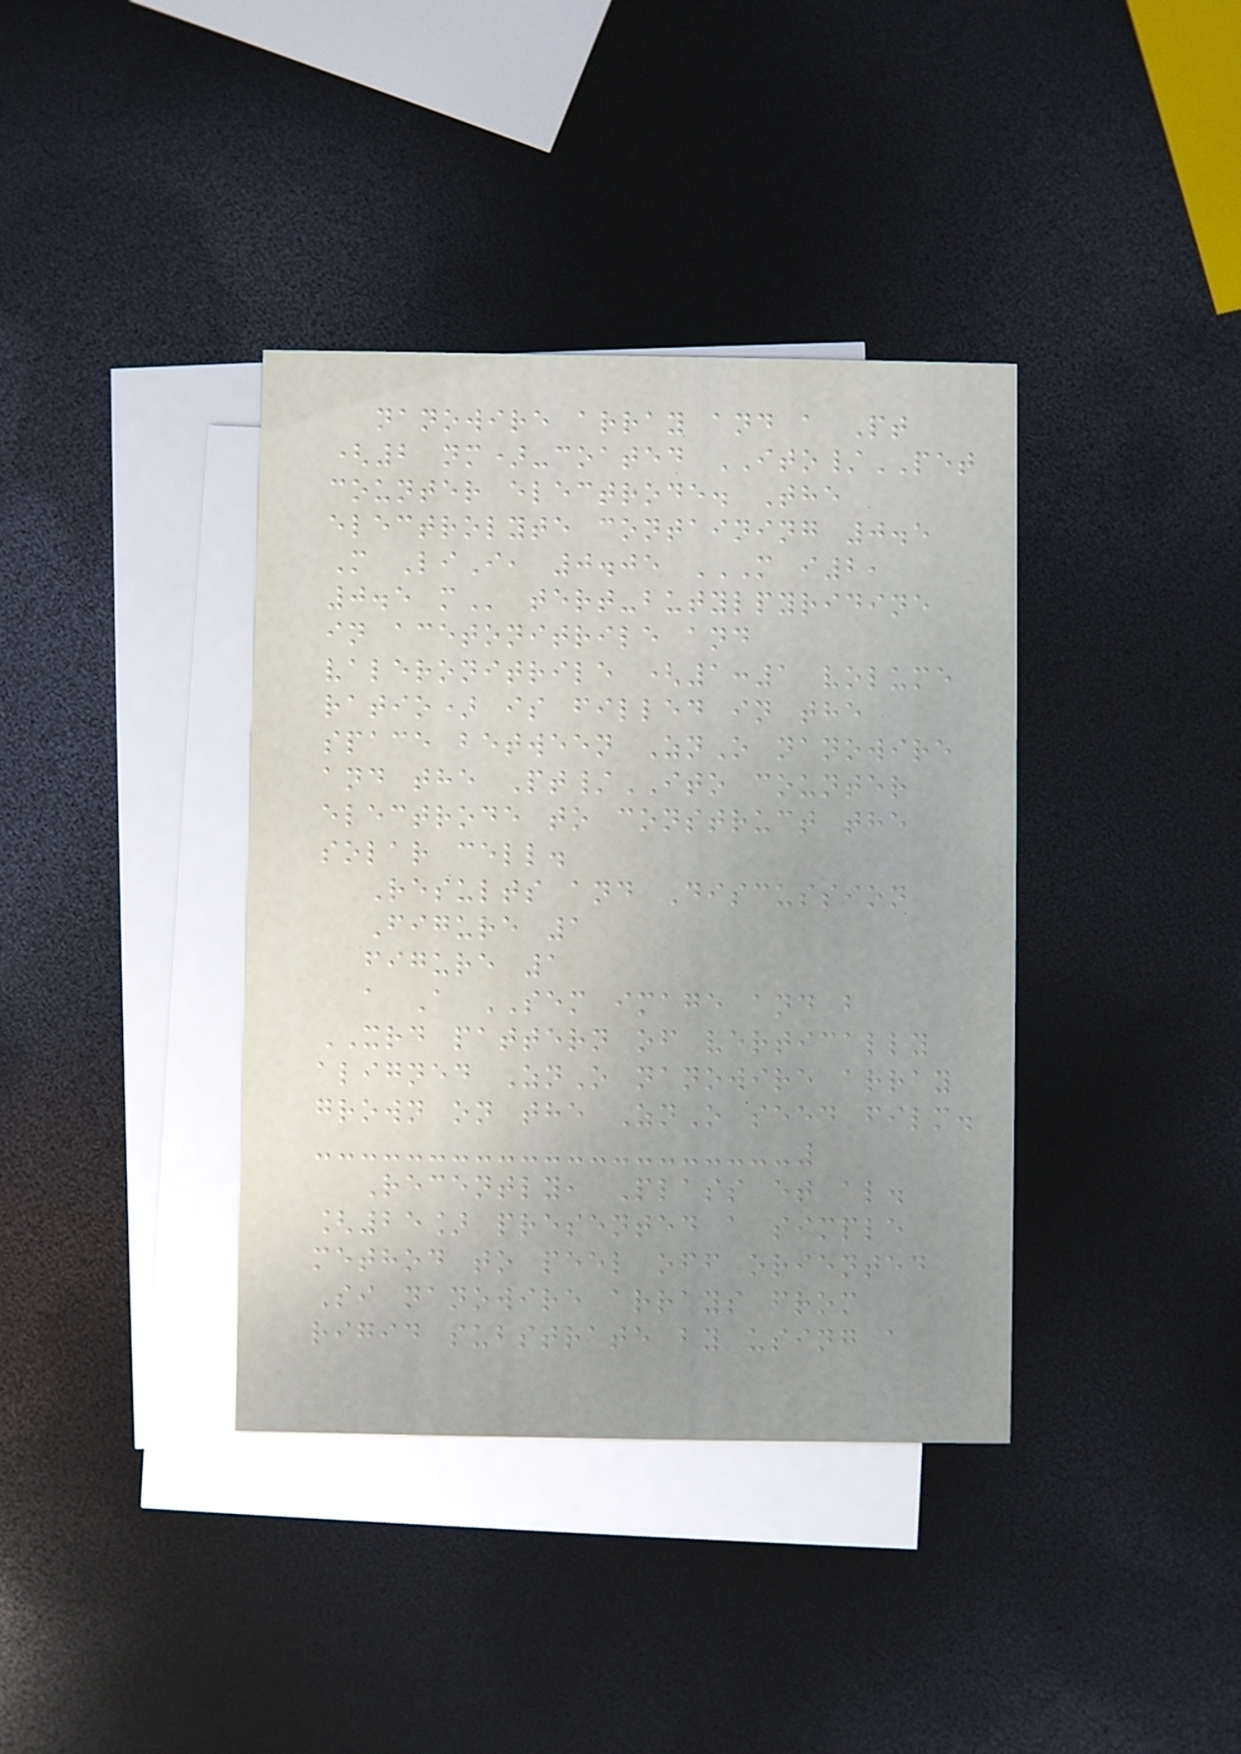nanowire array and a Pt
(2 nm)-coated ITO/PET
counter electrode. The
electrolyte containing 0.5
M LiI, 0.05 M I2,
0.5 M tert-butylpyridine
in acetonitrile and
valeronitrile (1:1 volume
ratio) is filled in the
space between ZnO nanowire
and the Pt/ITO counter
electrode to construct the
solar cell.
Results and Discussion
Figure 1
figure 1
a A SEM image and b
XRD pattern of vertically
aligned ZnO nanowire array
grown on the ZnO seed film.
Recently, Plass et al.
[25] presented a simple
method to peel off oriented
Si nanowire arrays from
rigid substrate by using a
